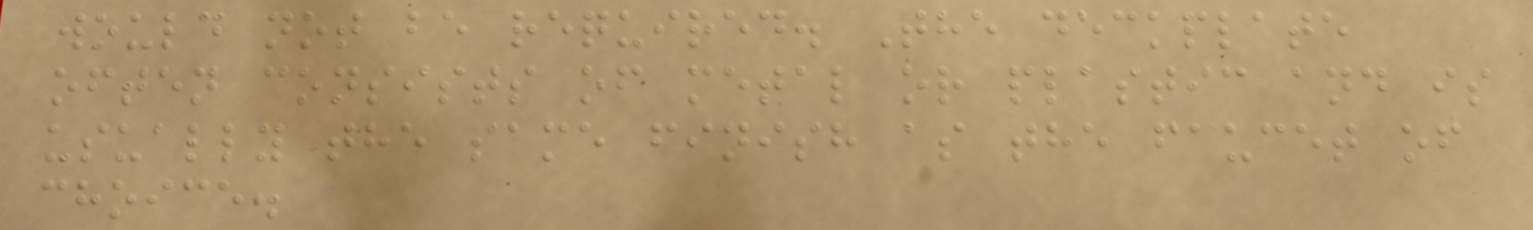would not be required. The deckplate
often consists of metal or plastic and is
usually the same finish as the faucet of
choice.
